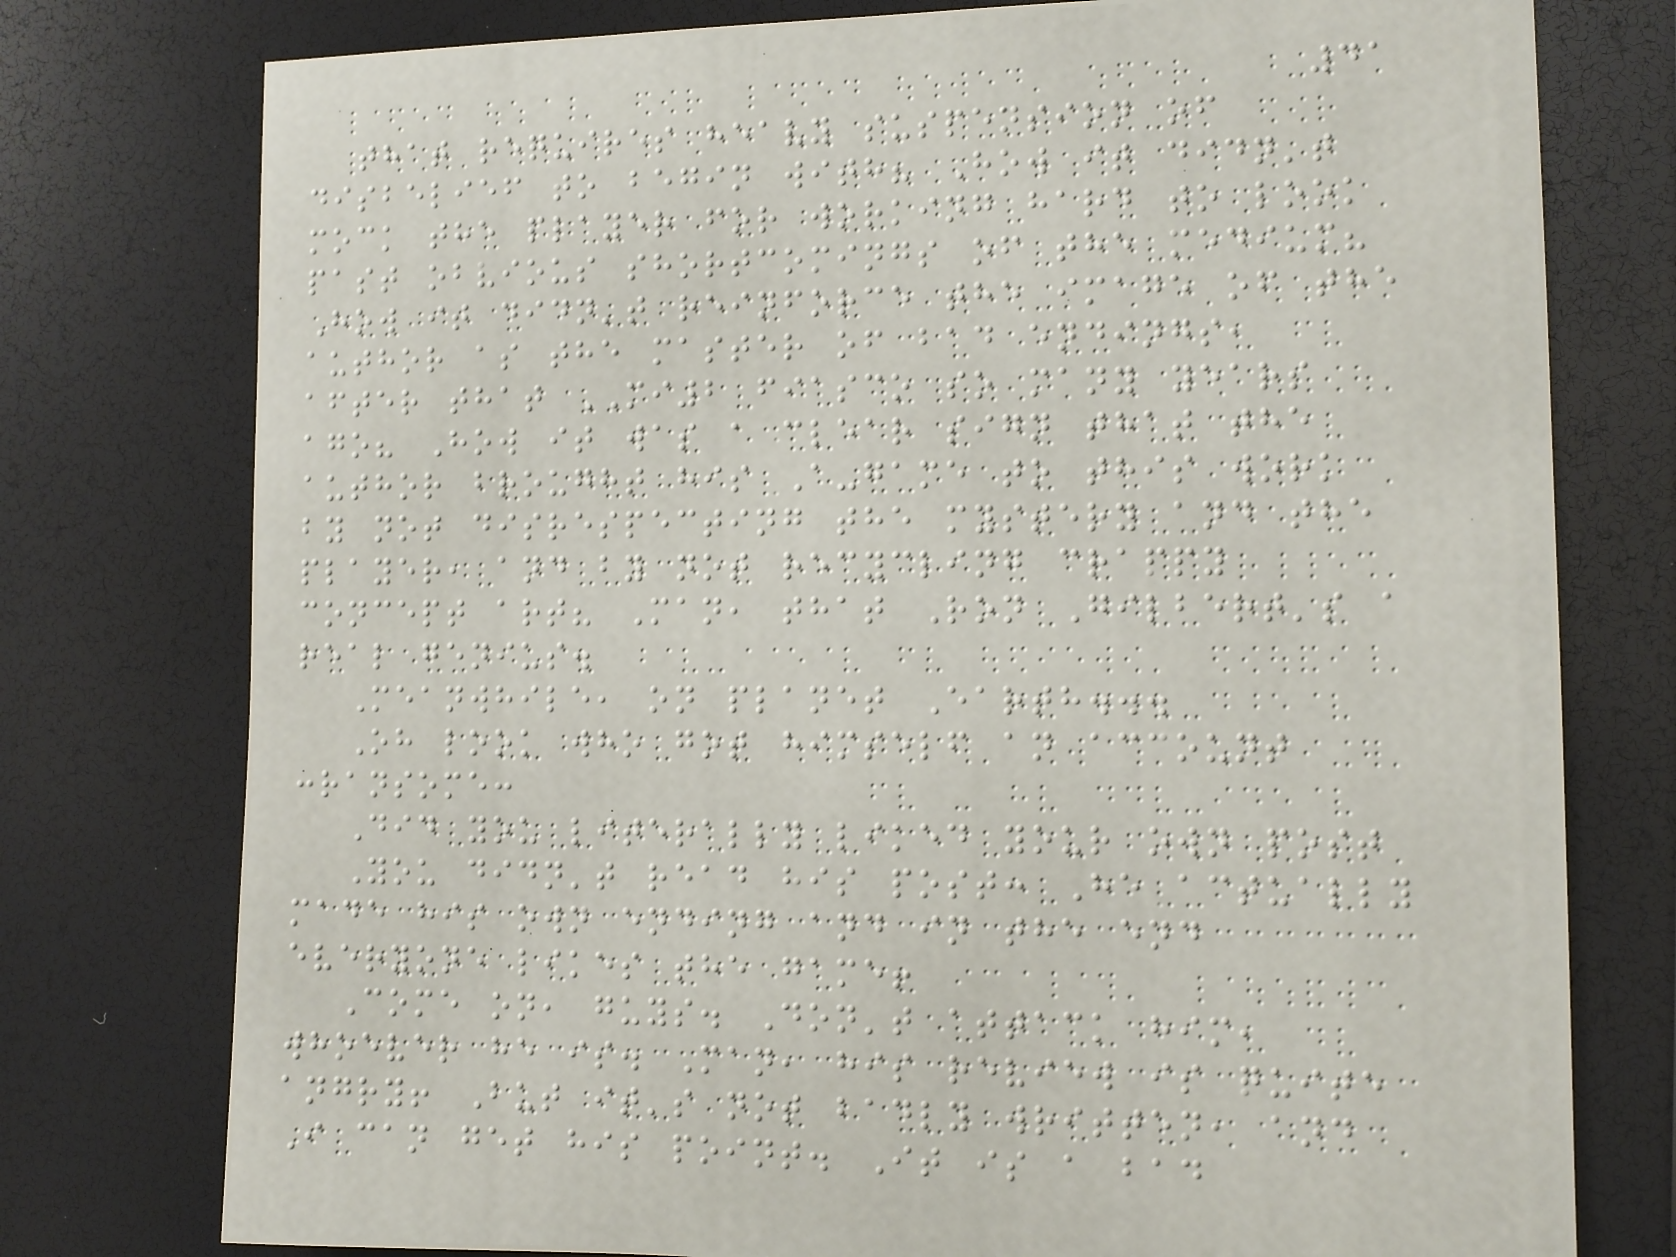41
that requires heavy suspension of
disbelief to begin with? How it didn't
mock the player for working hard to look
past obvious shortcomings of the medium?
How it didn't reinforce the image of the
author as the master of bad endings,
after that MI2 fiasco so many years
ago? How it was a clear sign that the
author brought his A-game to this work
by not disrespecting the mystery and the
player, and by not recycling crappy
concept art? Man, that Ron Gilbert's a
real genius.
Meanwhile, on planet Earth...
Oh look who got himself an account
:ransome:
Did you literally liked your own post
You didn't read his post: He actually
made his own ending and in the end
everyone likes the game!
Come on, guys. Don't attack him,
whoever he is. Man, his review is quite
angry! But it's not badly written, and
I can get his point. It is a bad
